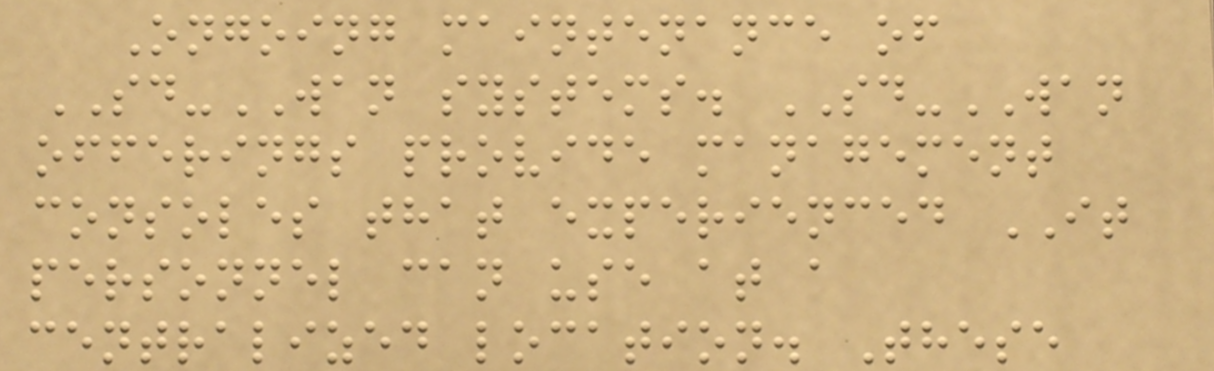Ongoing maintenance of
SD-WAN systems. SD-WAN
offerings provide management
consoles that experienced IT
personnel can use at a
centralized location. These
